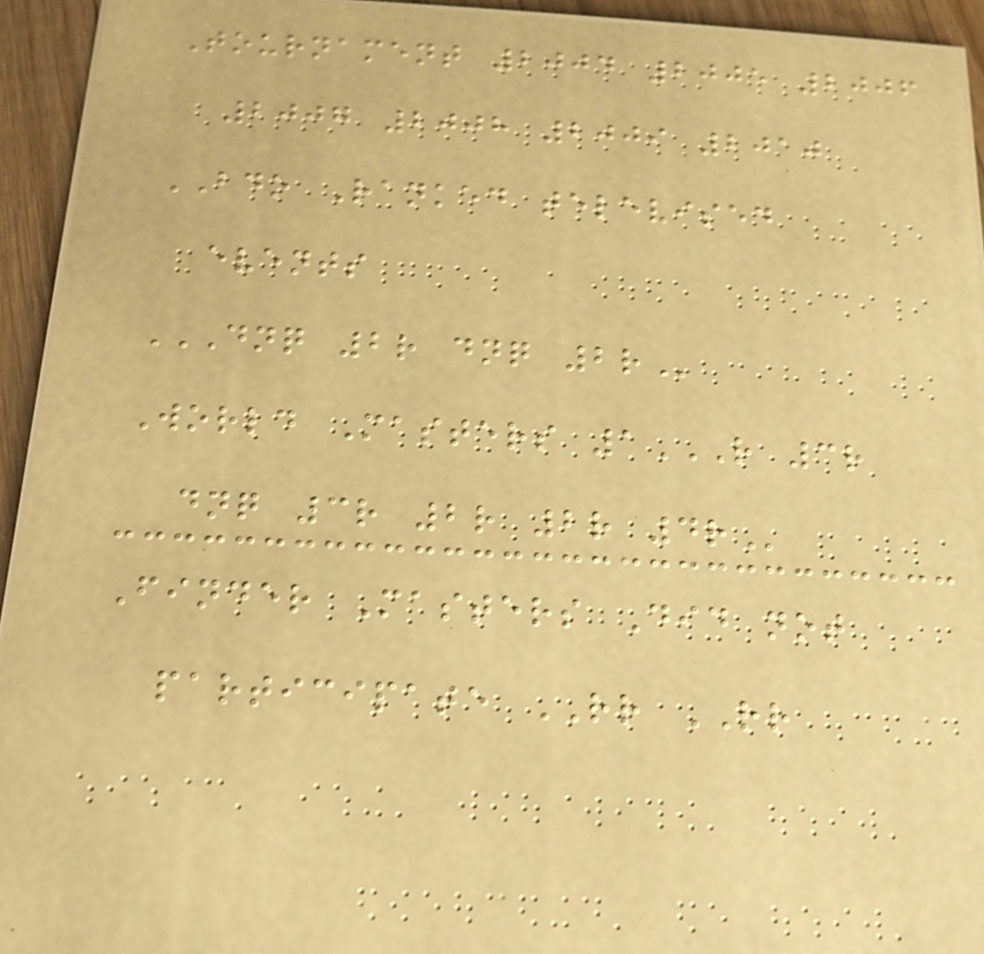Tournament 2004 2005 2006
2007 2008 2009 2010
BDO Ranked televised
events
DNQ 2R DNQ 2R
World Masters 1R 3R
DNQ 3R 2R 2R 4R
Finder Masters Did not
participate RR RR
